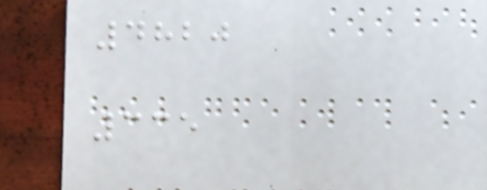4820
335
